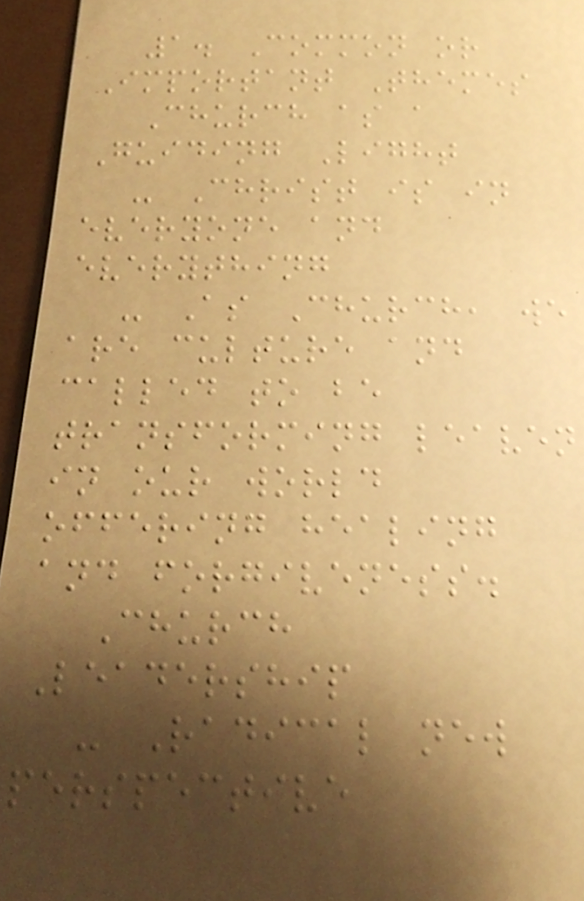1. Common or
Important Themes
Church as a
Guiding Light
- Christ is in
everyone and
everything
- As Church, we
are culture and
called to be
transforming leaven
in our world
offering healing
and forgiveness.
Church
Leadership
- Radical new
perspective
